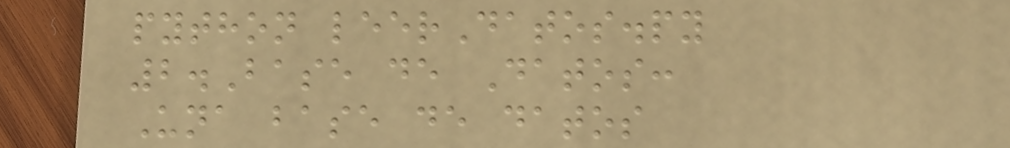python leerDatos.py
2.Base de Datos:
Una base de datos
